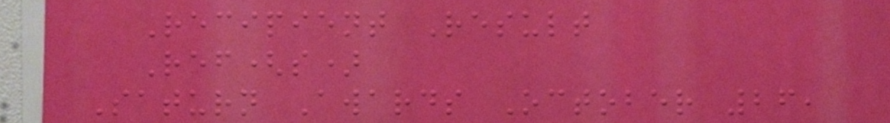Recipient Result
Ref(s)
Saturn Awards October 26,
